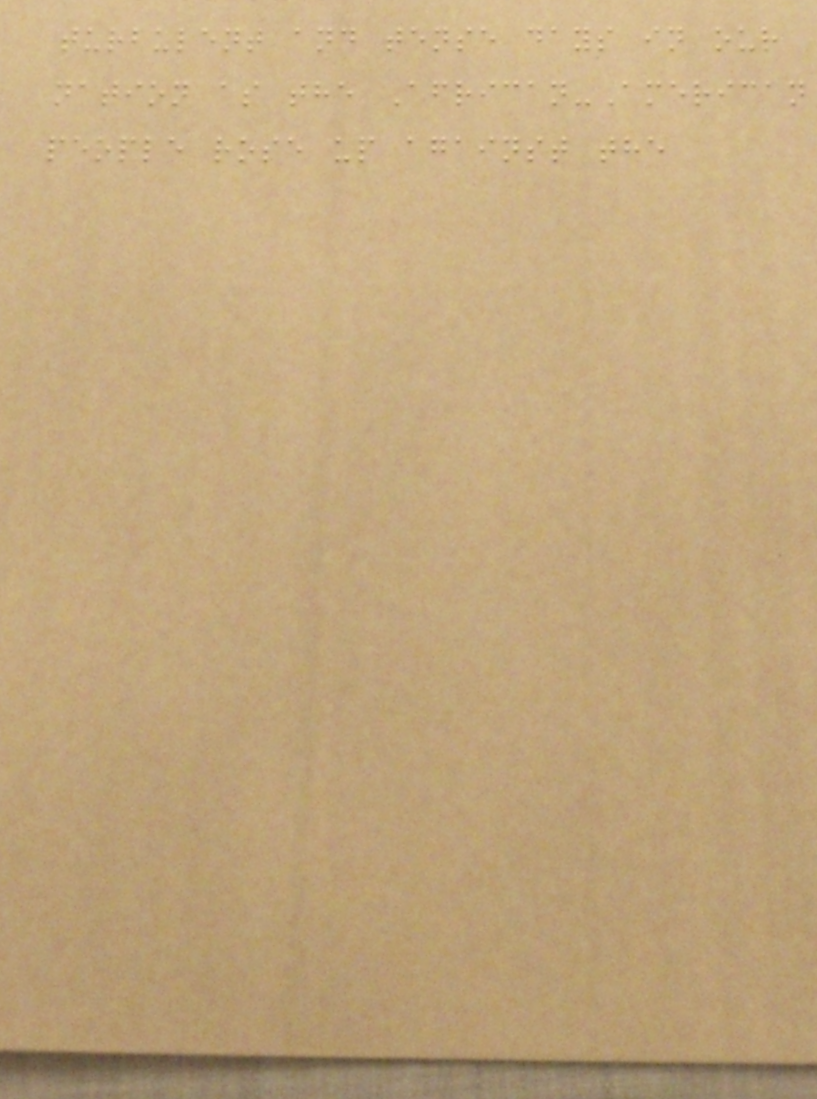turbulent and tense days in our
nation as the African-American
people rose up against the
